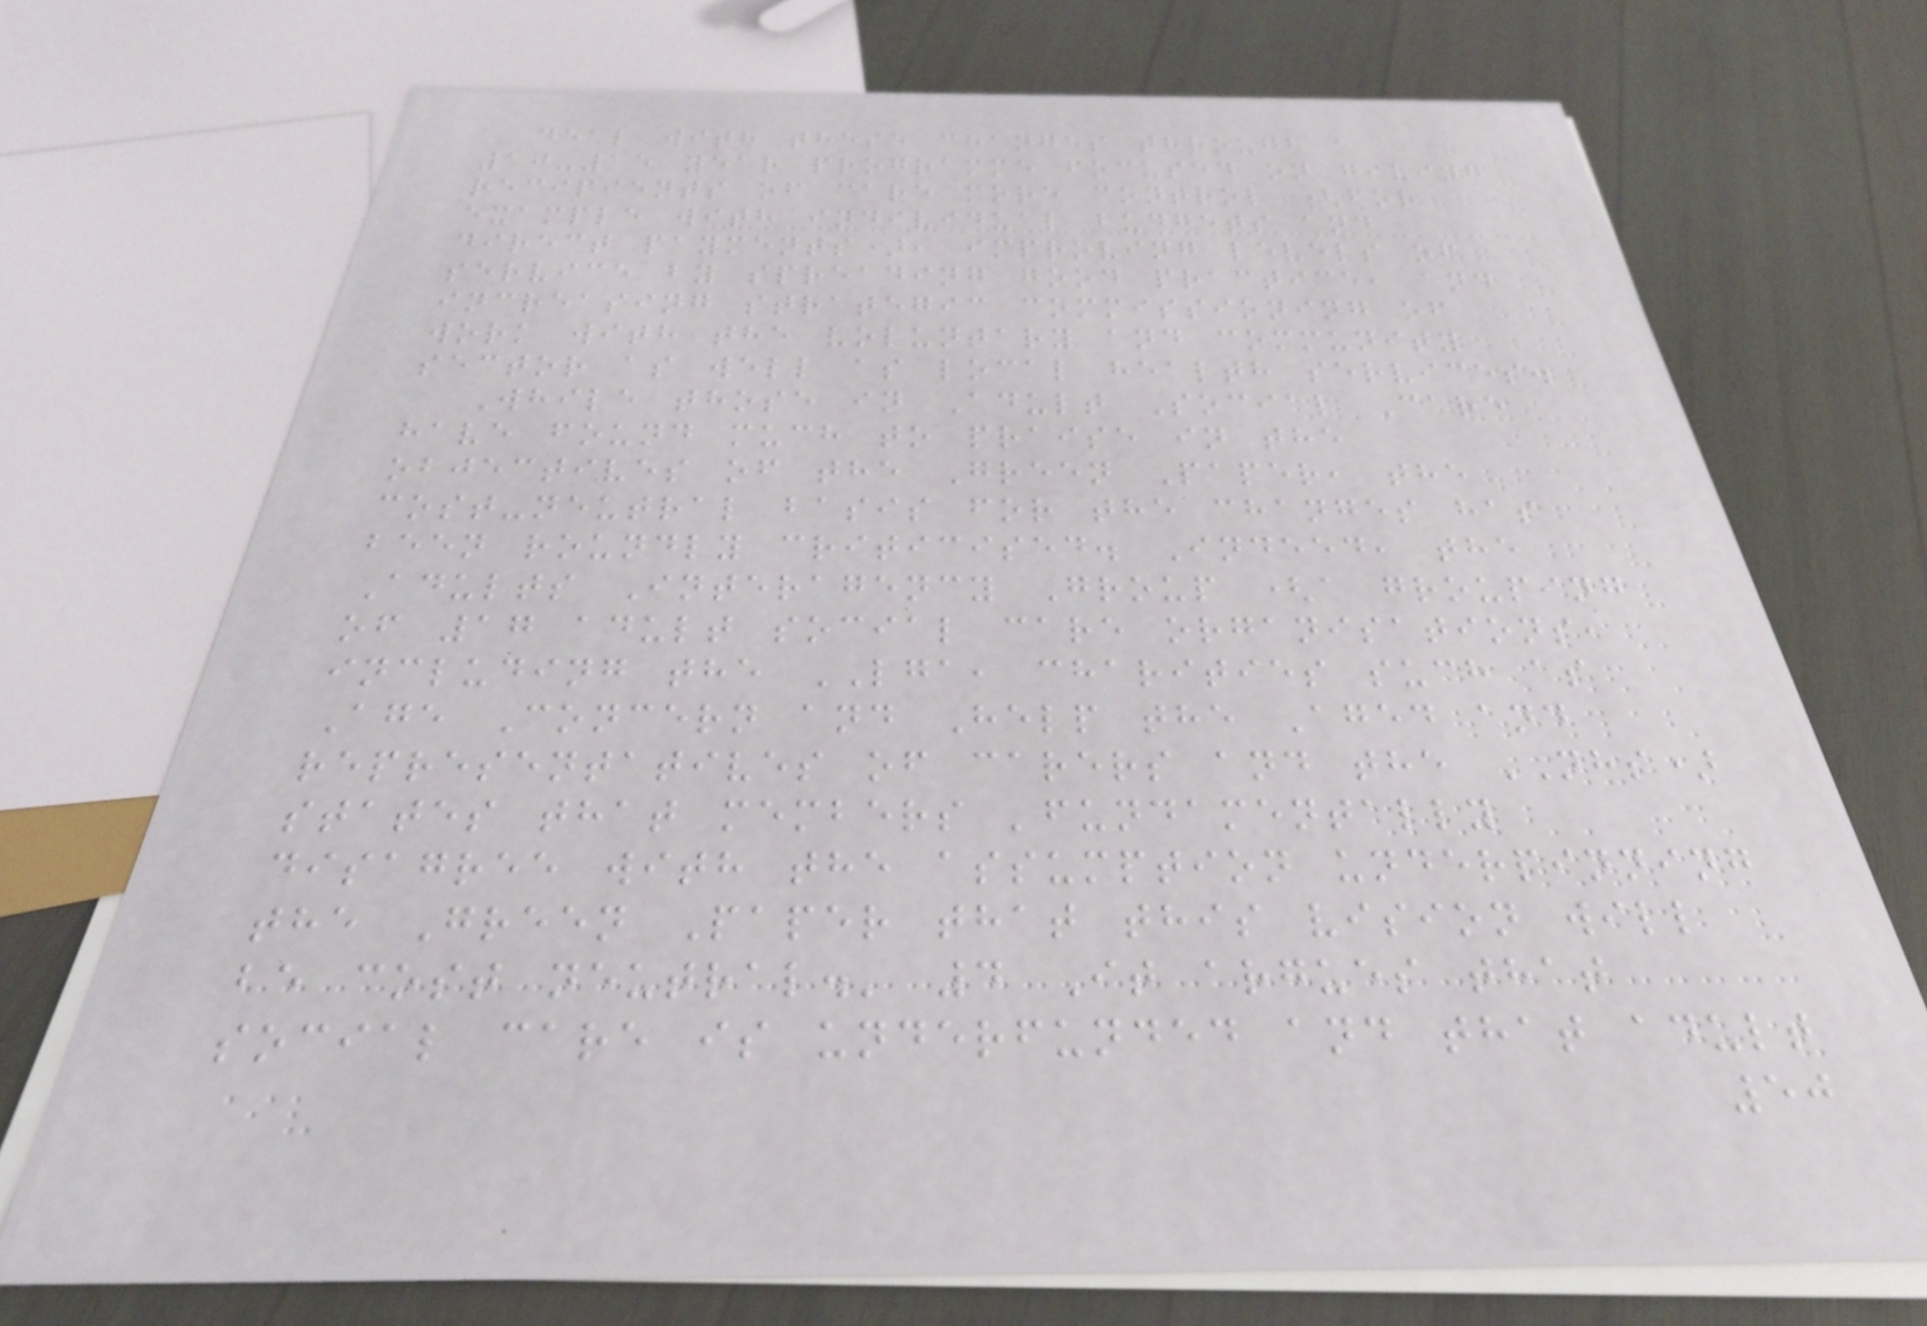deal with these changes through a
10-15 year programme focused on giving
recipients of care more control (for
example with individual budgets and
direct payments), improving levels of
service by spreading good practice, and
increasing strategic commissioning of
work with the voluntary and community
sector as well as local health services.
While those in Adult Social Care
have found much to praise in the
objectives of the Green Paper, the
cost-neutral basis for the changes has
been roundly criticised. Indeed, the
Adults Interagency Group (a grouping
of 17 adult social care organisations,
including the LGA, charities such as
Age Concern and Help the Aged and
representatives of carers and the NHS)
states that members 'fundamentally
disagree with the assumption underpinning
the Green Paper that this vision will
be cost neutral.' 4 It argues that
social care is underfunded and that adult
50
